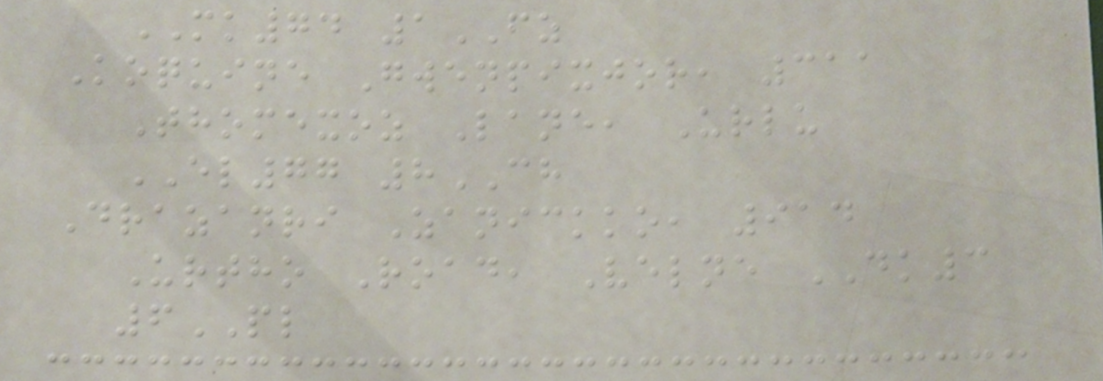MK74 1FZ
Koquine Gwenpixjor, 311
Thomexoz Lane, Urlu
EL77 8CH
Drazanri Zanickko, 914
Urtho Road, Velne DK3
6PL
